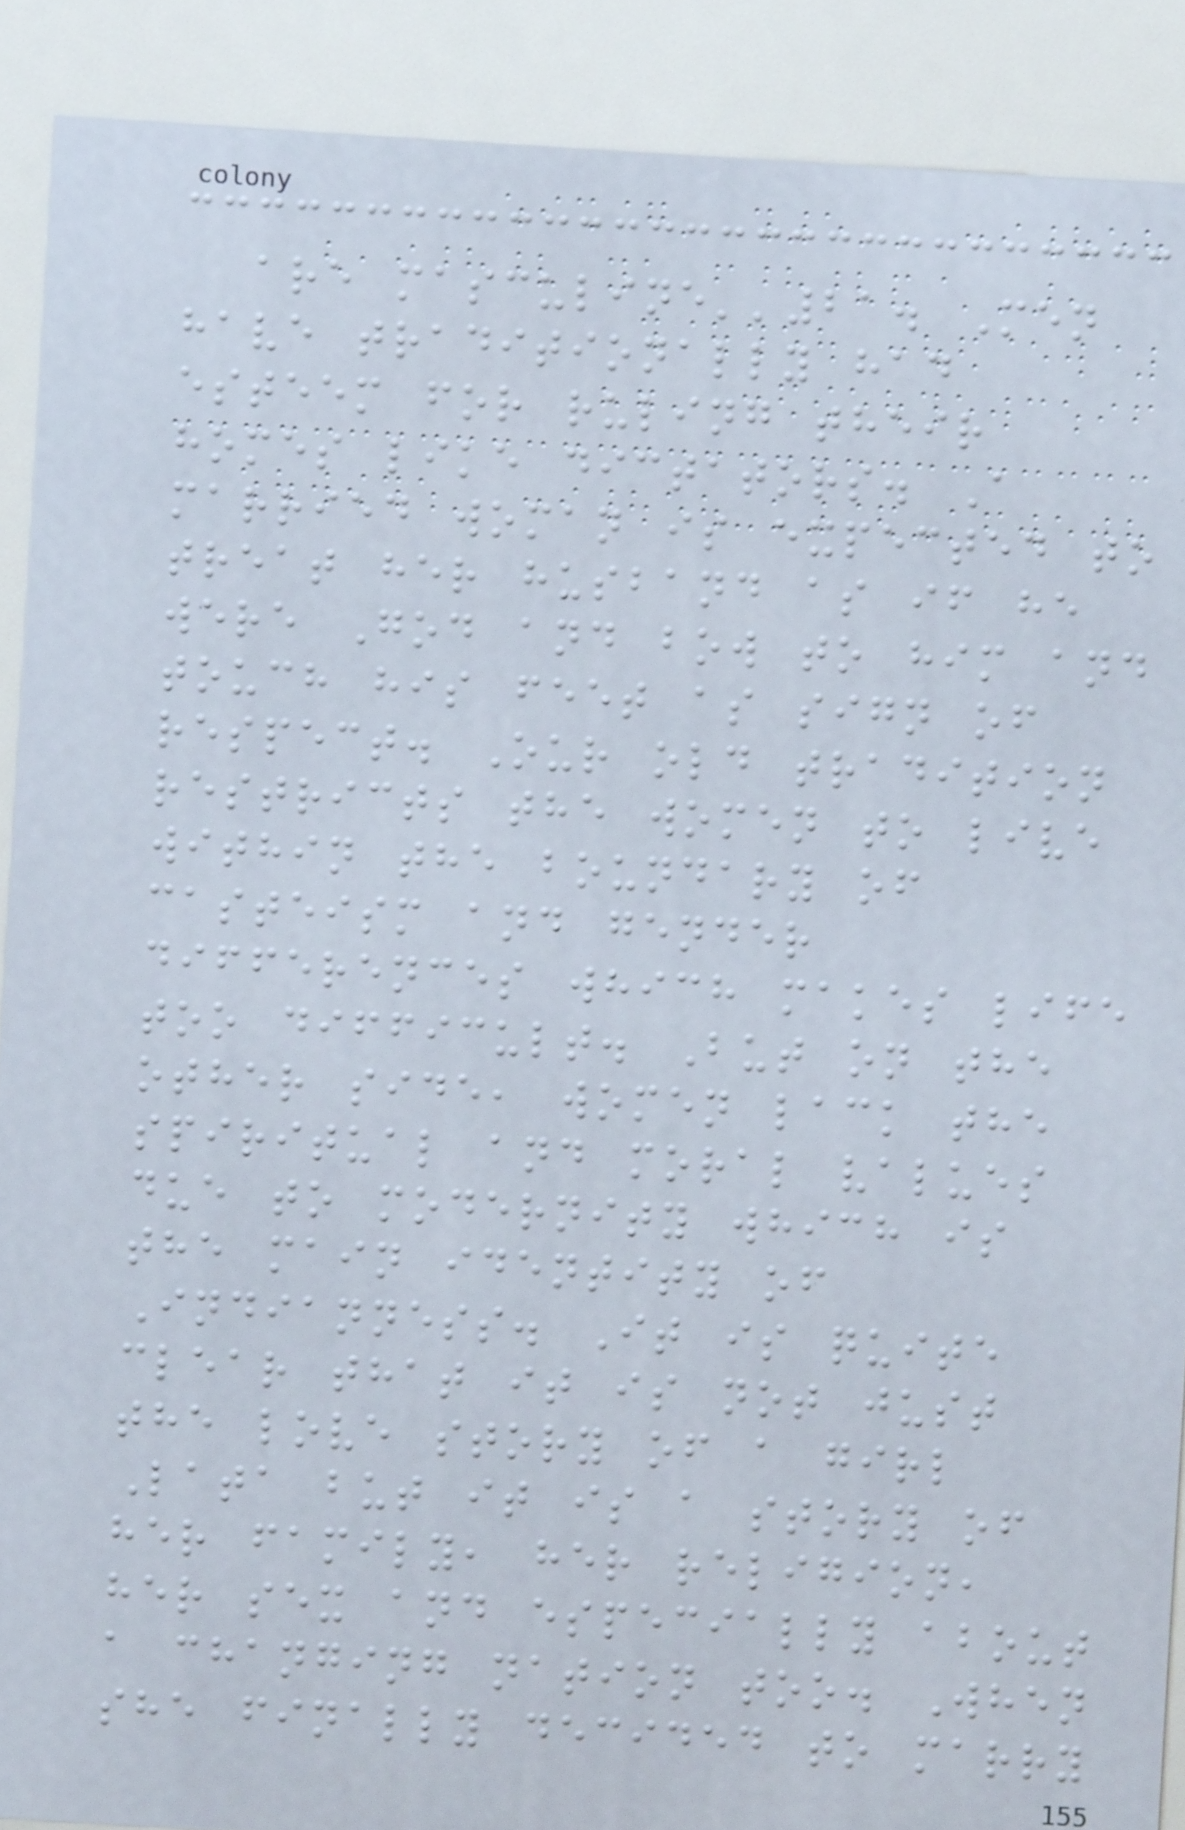are masculine''21. Men
have traditionally had
esteem for ruling their
homes like dictators. A
married woman is expected to
treat her husband as if he
were God and bow to him and
touch his feet as sign of
respect. Our old tradition
restricts the women to live
within the boundary of
casteism and gender
differences which makes life
too difficult. But on the
other side, women lack the
spiritual and moral values
due to modernity which is
the main identity of
Indianness. It is quite
clear that it is not just
the love story of a girl
Lata but it is a story of
her family, her religion,
her sex and especially about
a changing nation too. When
she finally decided to marry
